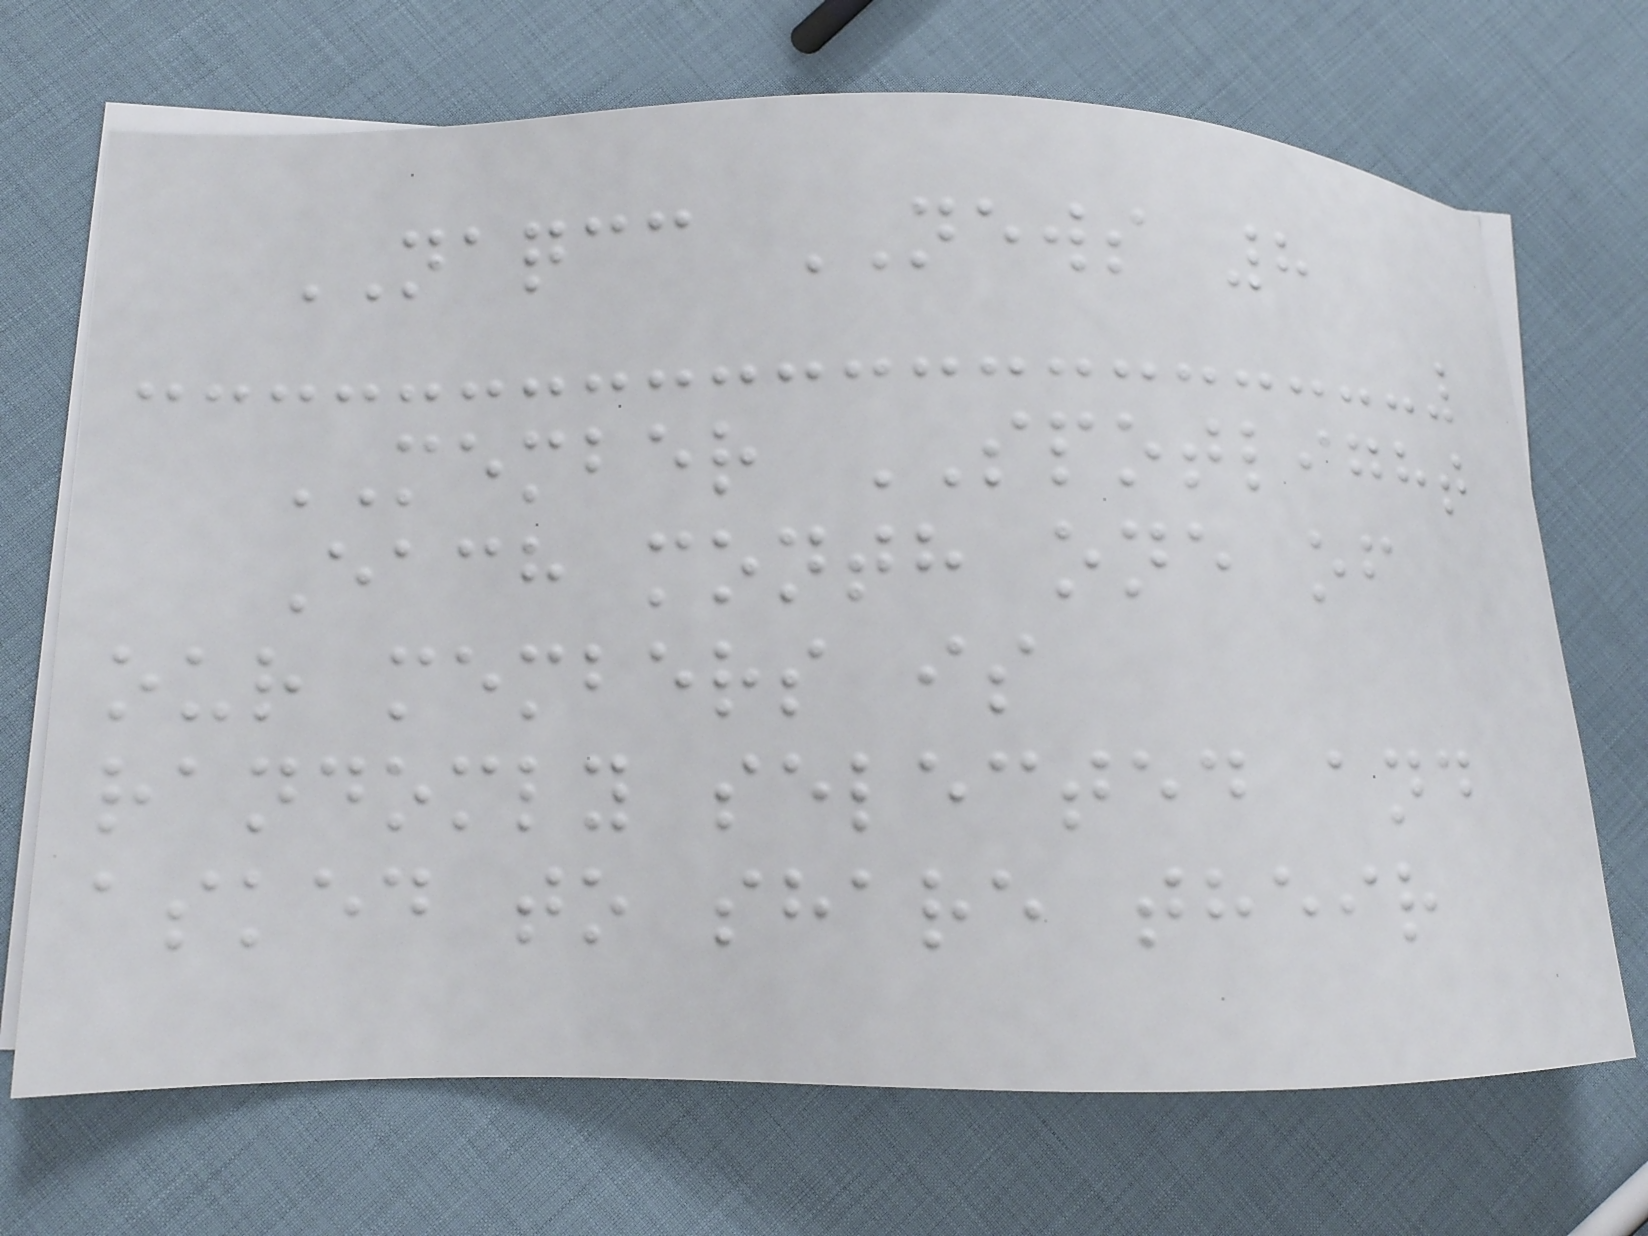NAQCC NEWS 8
MEMBER SPOTLIGHT
Each month one of
our members is
randomly selected and
asked to share their
